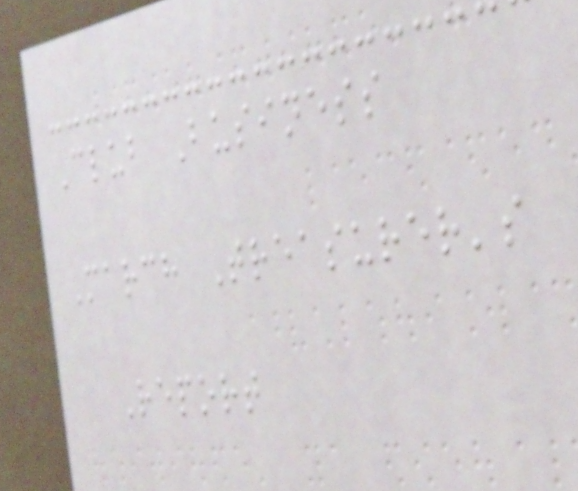Club Business
March Treasurer's
Report
